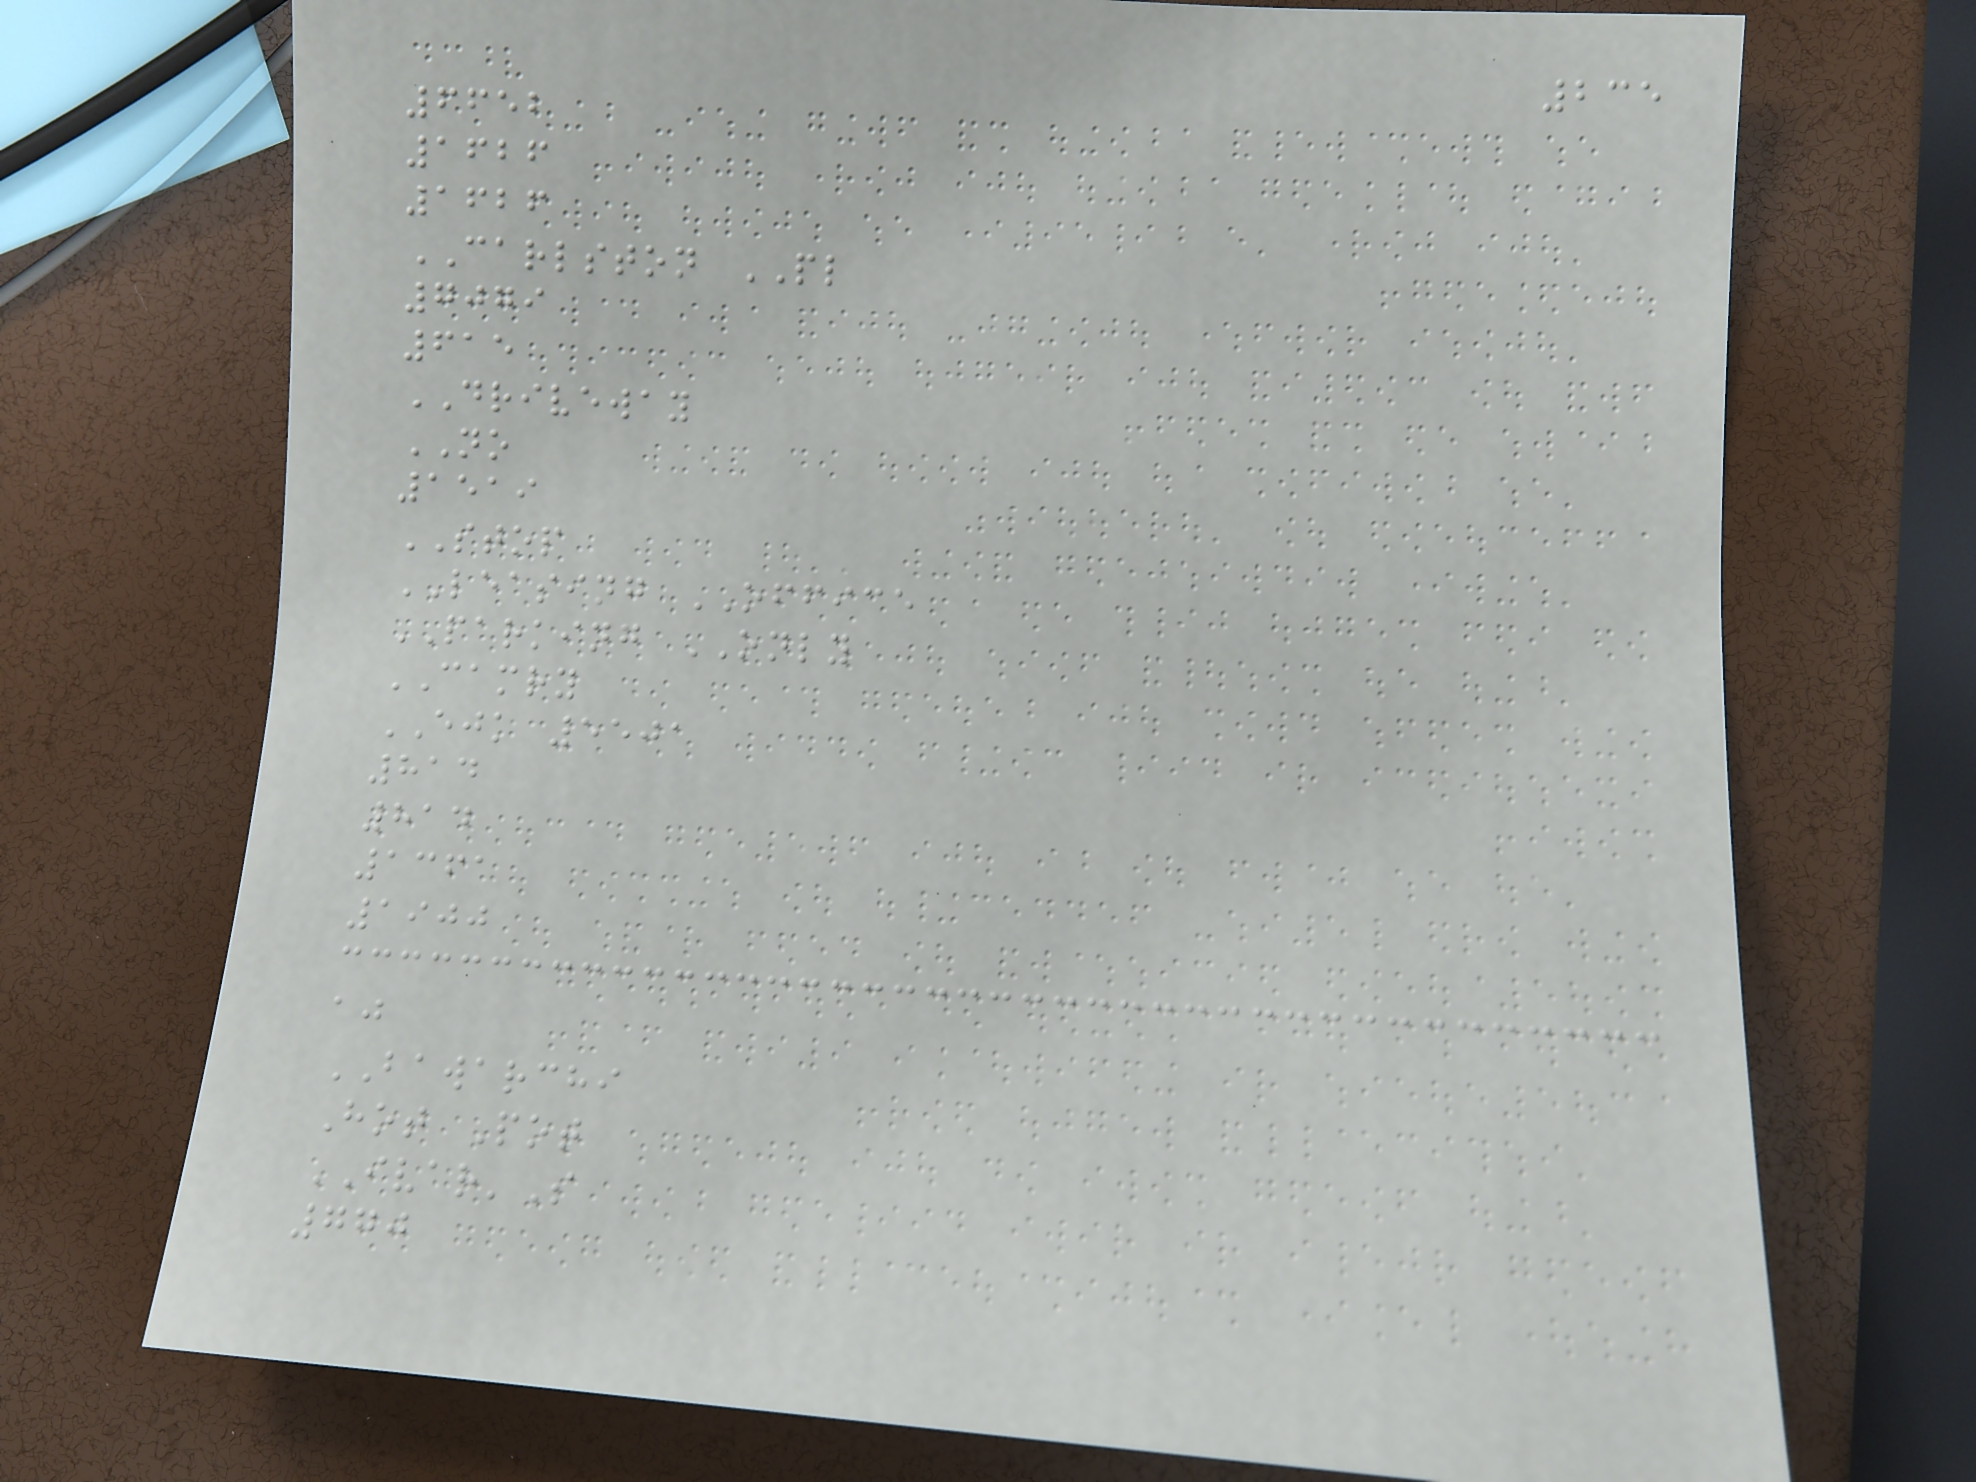235
6652
1626
1626
CARLSTON PL
7079
615
DRIVEWAY
NO
1519
STOP
LEASING OFFICE
PARKING ONLY
CAMRY
EJK 5501
814
814
1361
1900
aj
BAWARCHI
Hot Pot
IVAR'S
770
